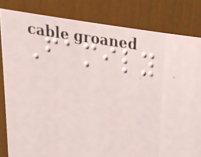Family
